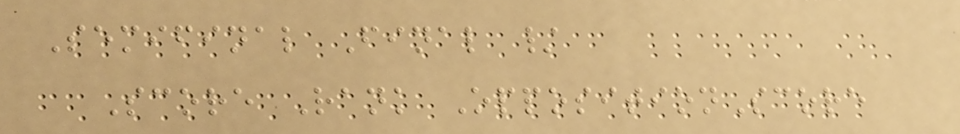Semifinal Final /
Score Rank OppositionScore
